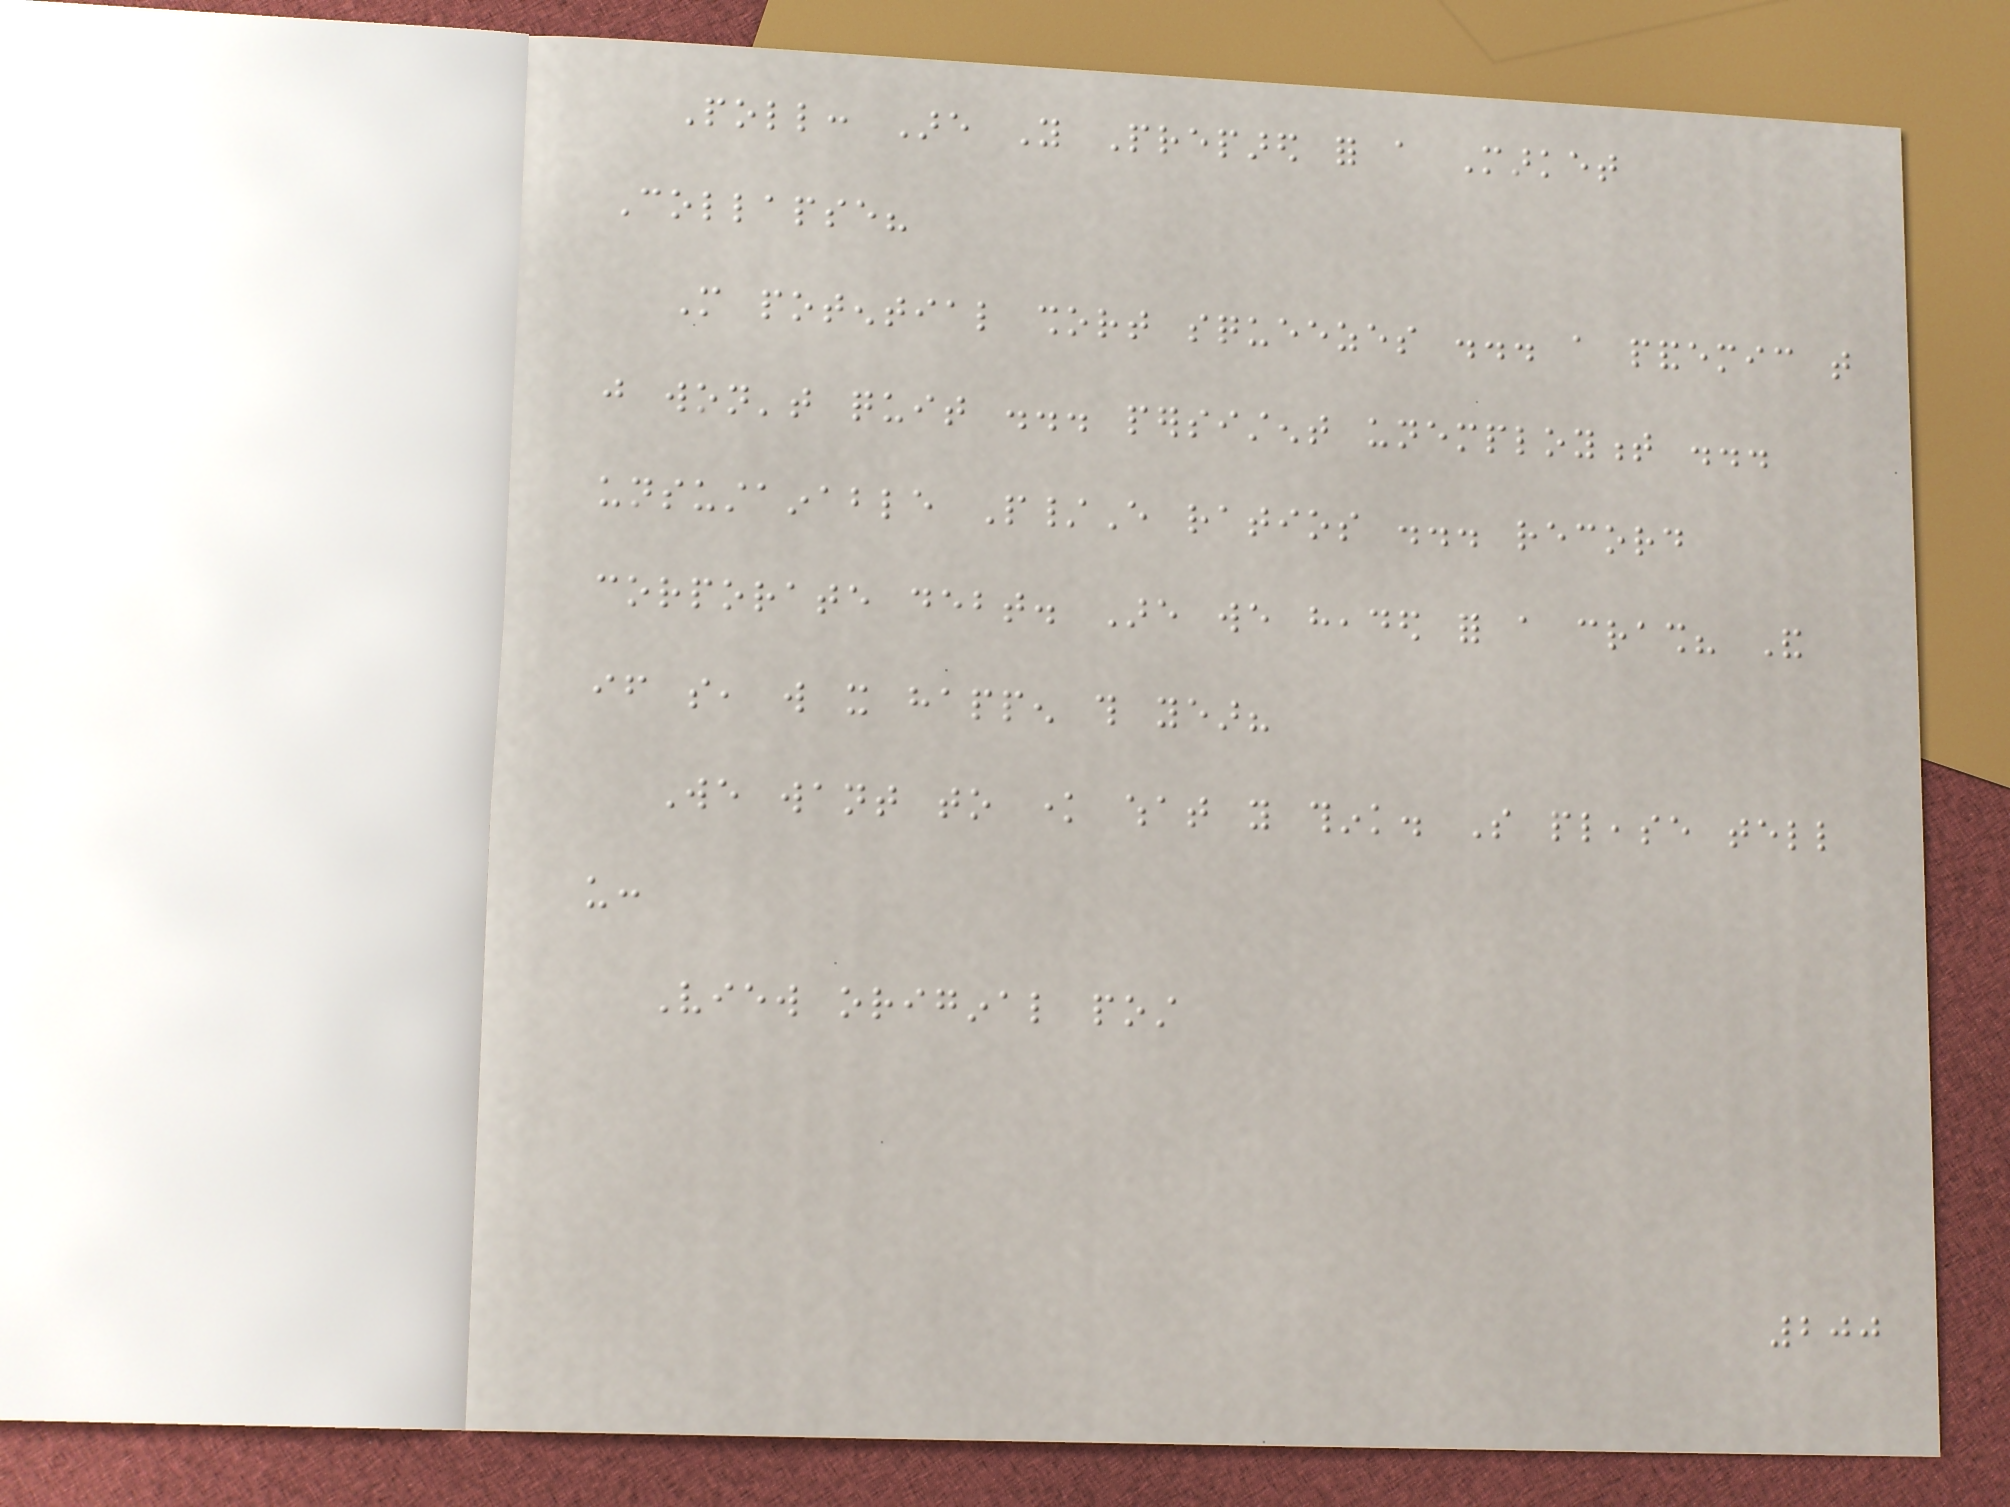Poll: Are You Prepared for a Market
Collapse?
More potential short squeezes ... a pandemic that
just won't quit ... persistent unemployment ...
unsustainable P/E ratios ... record
corporate debt. Are we headed for a crash? And
if so, will it happen this year?
We want to know what you think. So please tell
us:
View original post
200
